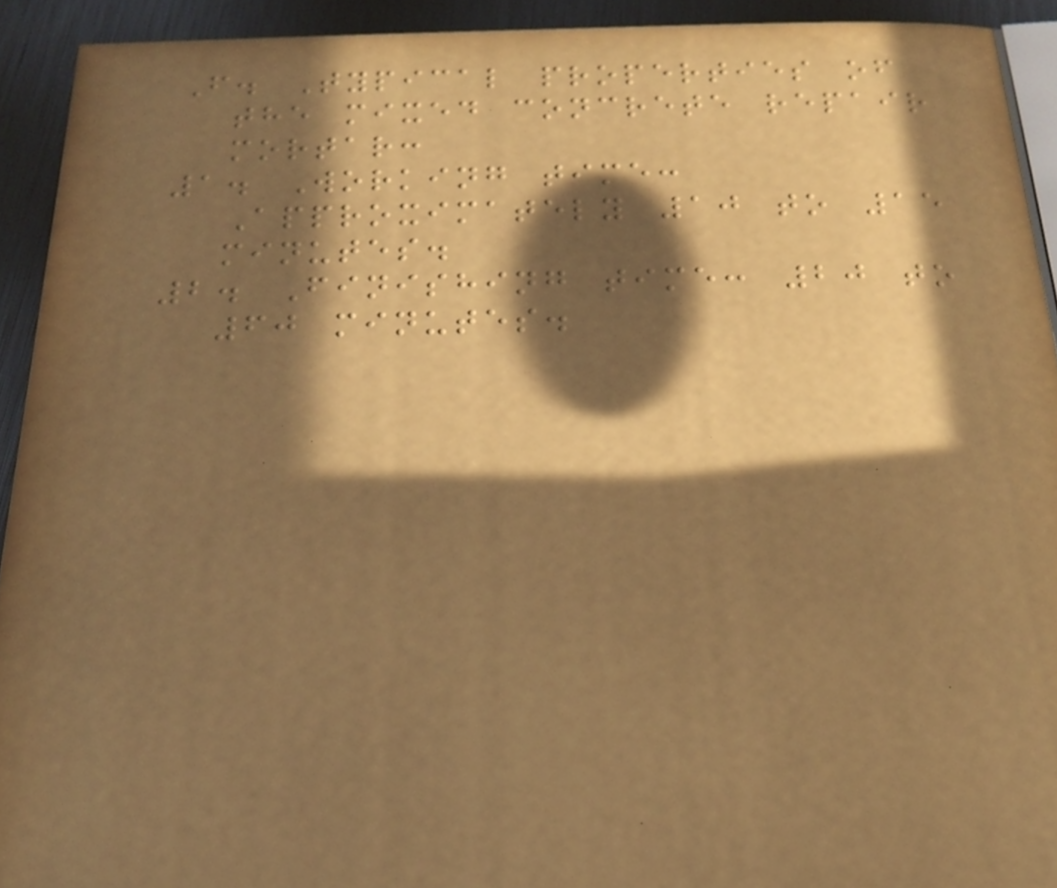F. Typical properties of
the mixed concrete repair
mortar:
1. Working time:
Approximately 10 to 15
minutes.
2. Finishing time: 20 to
60 minutes.
